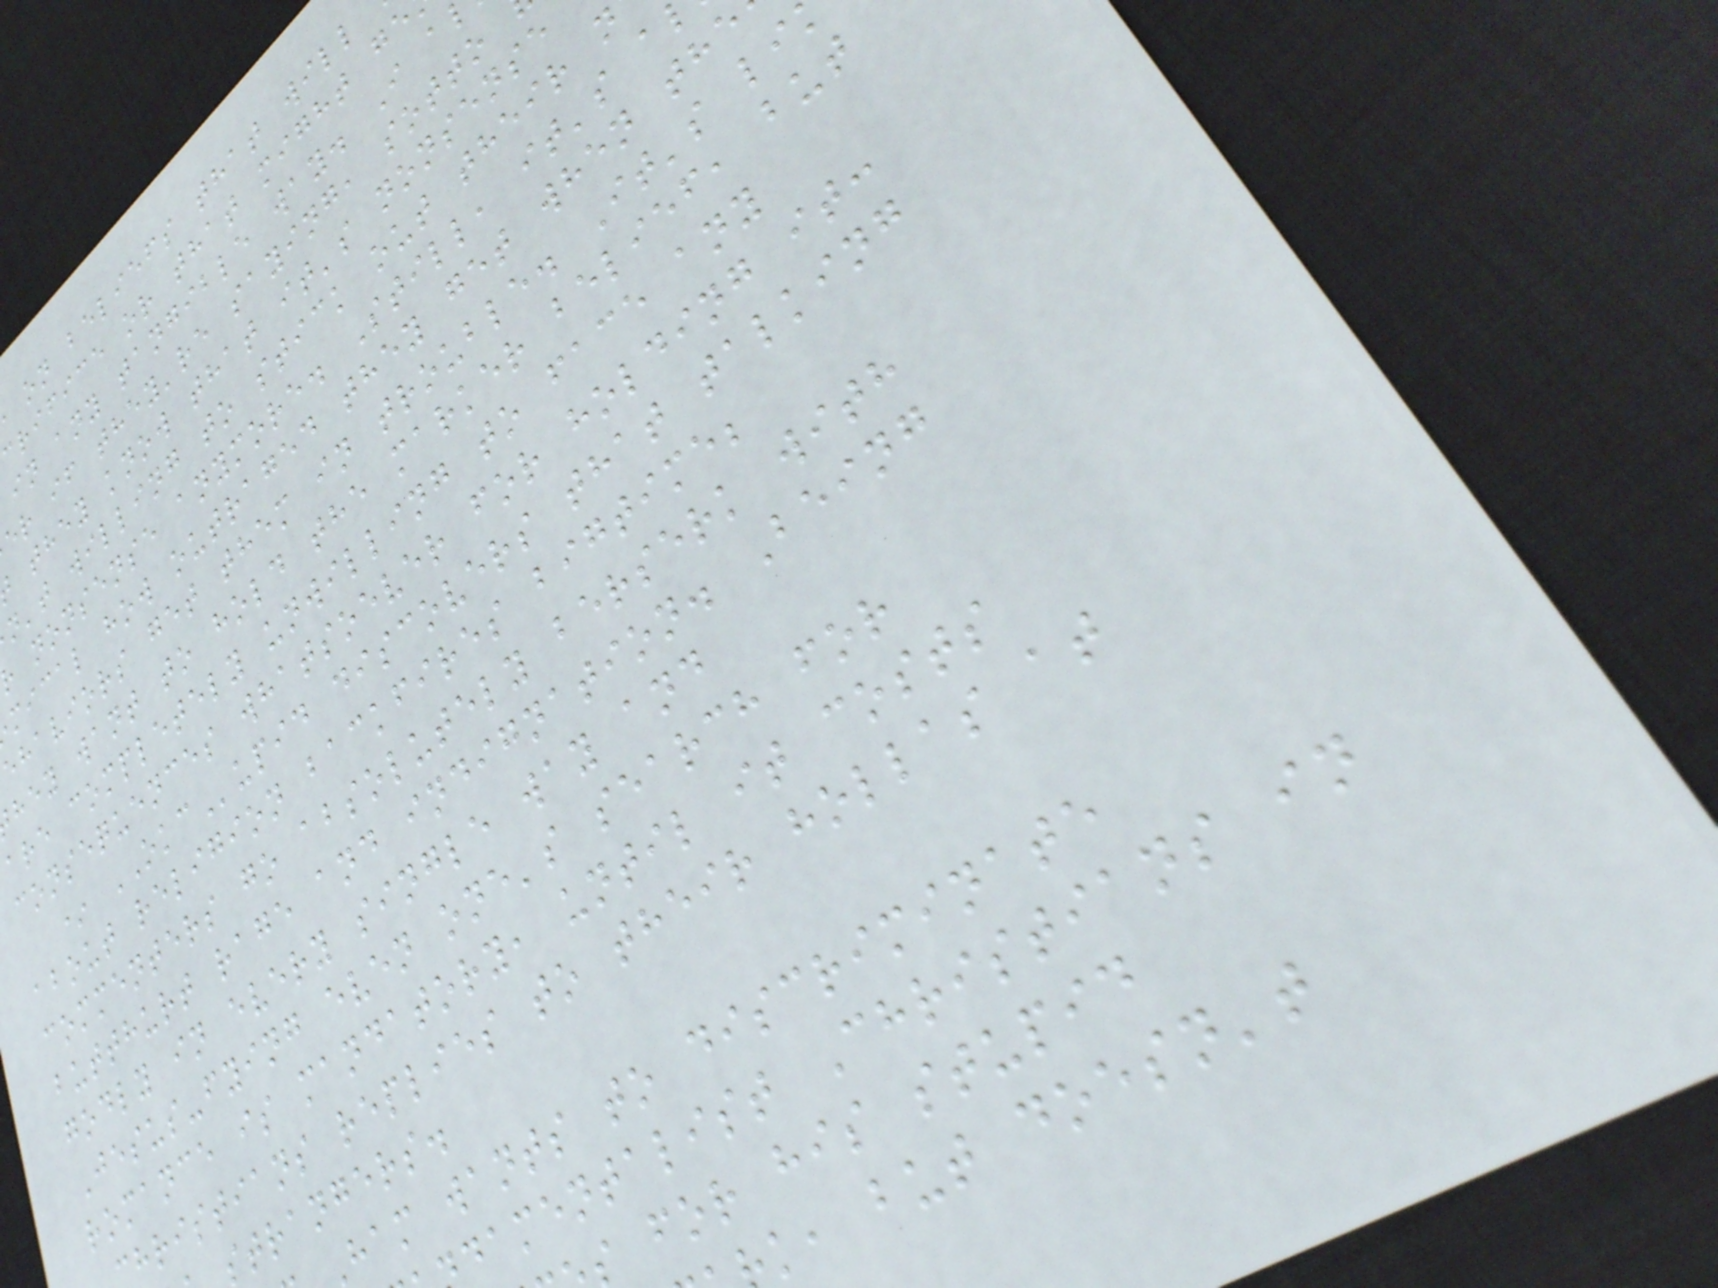on beliefs that will
crifice or that might ge
in any tangible way. I a
er if they're saying, sotto
they know that it's nonsense
n't willing to stick out their n
nonsense anymore. Still, it's a
mical how outraged they get when the
ehaviors get them in trouble. It's li
hey want to hold the marker belief, but
are completely unwilling to face any
consequences whatsoever for holding it:
* OKCupid discovers that talking
about religion backfires bigtime;
commenters go absolutely berserk with
butthurt rage and indignation. Being
godly in every single way and
Jesus-fying even one's search for
romance is mandatory, until it costs
hristians replies to their hollas at
strangers.
ham wants to discriminate
damentalist Christians in
for his stupid
k, but doesn't
